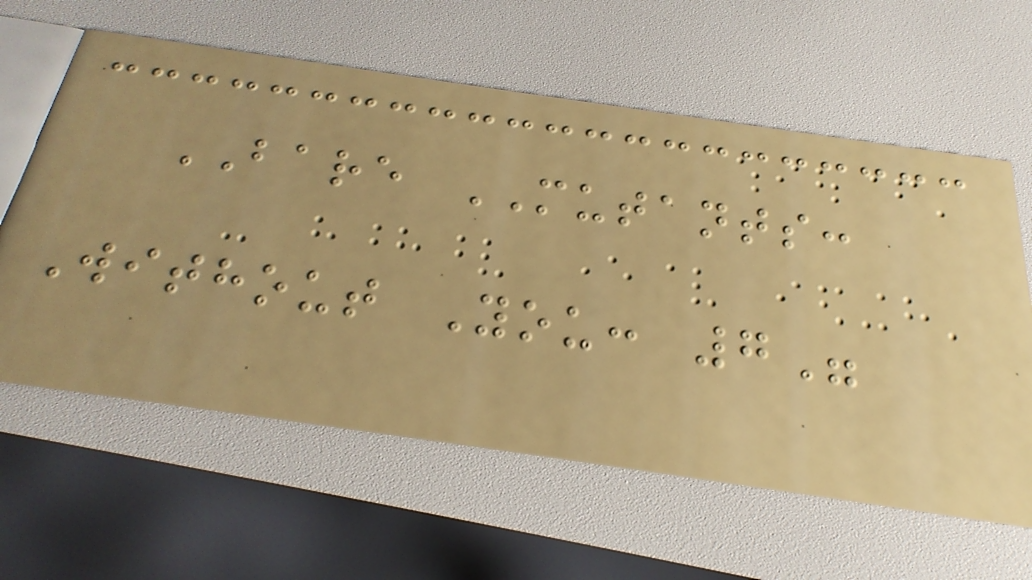BARE MUTANTS:
Without You: 7"
